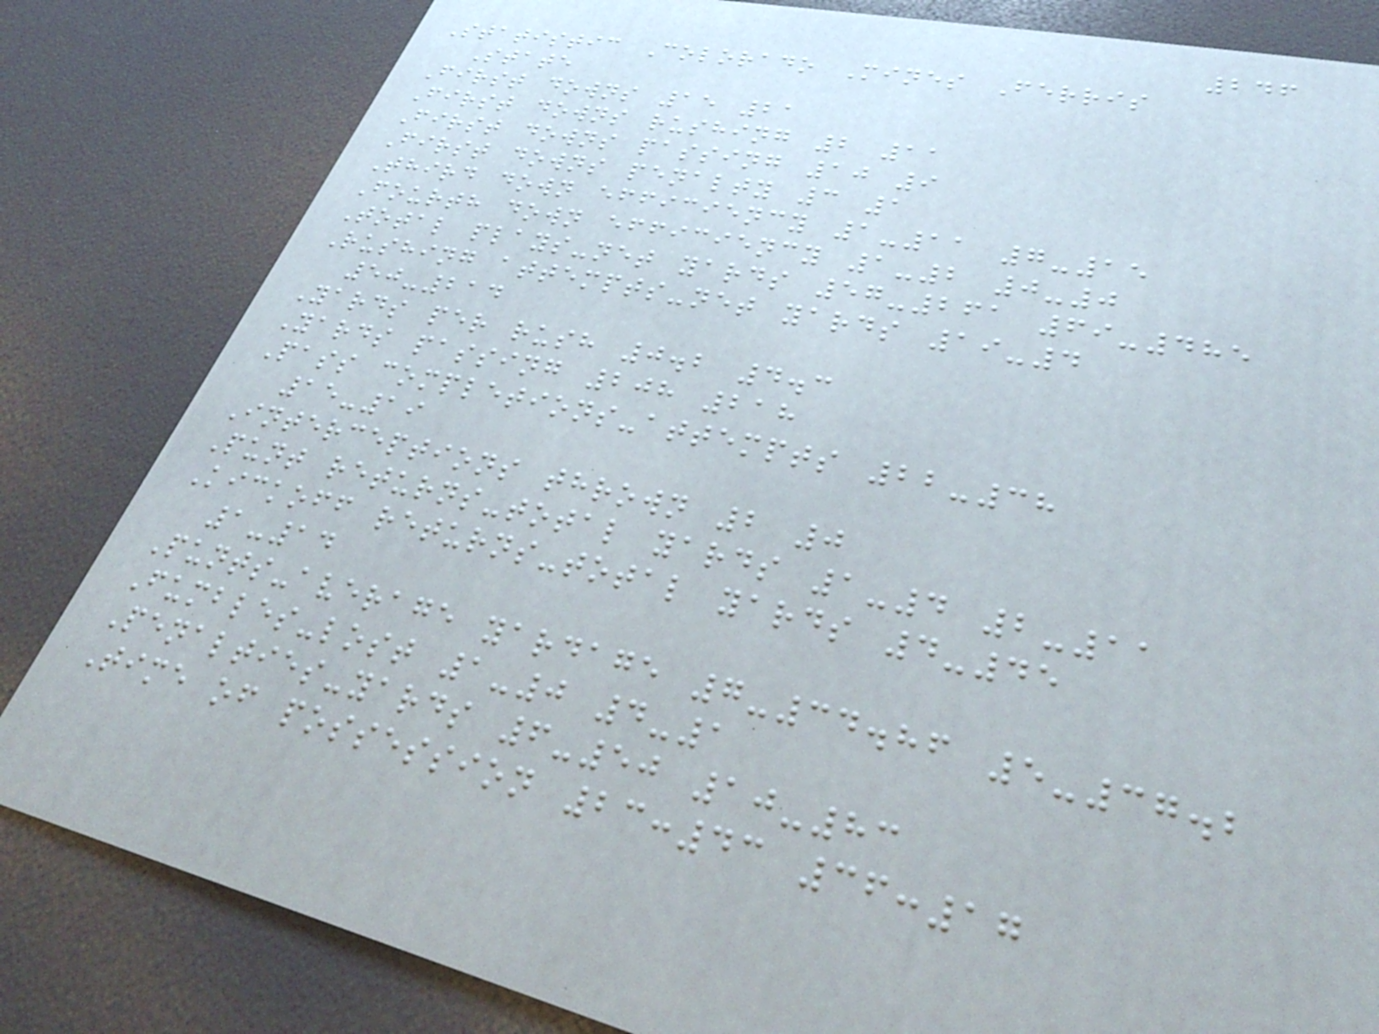246
Statistic Colorado Mines Ferris
State
First downs 15 21
First downs rushing 2 11
First downs passing 10 9
First downs penalty 3 1
Third down efficiency 1-11 7-15
Fourth down efficiency 1-2 0-0
Total plays-net yards 57-261 69-485
Rushing attempts-net yards 19-4
50-214
Yards per rush 0.2 4.3
Yards passing 208 218
Pass completions-attempts 22-38
15-19
Interceptions thrown 2 0
Punt returns-total yards 1-4 2-11
Kickoff returns-total yards 4-45
1-14
Punts-average yardage 7-34.86 5-37.2
Fumbles-lost 1-0 4-1
Penalties-yards 6-50 10-83
Time of possession 23:43 36:17
